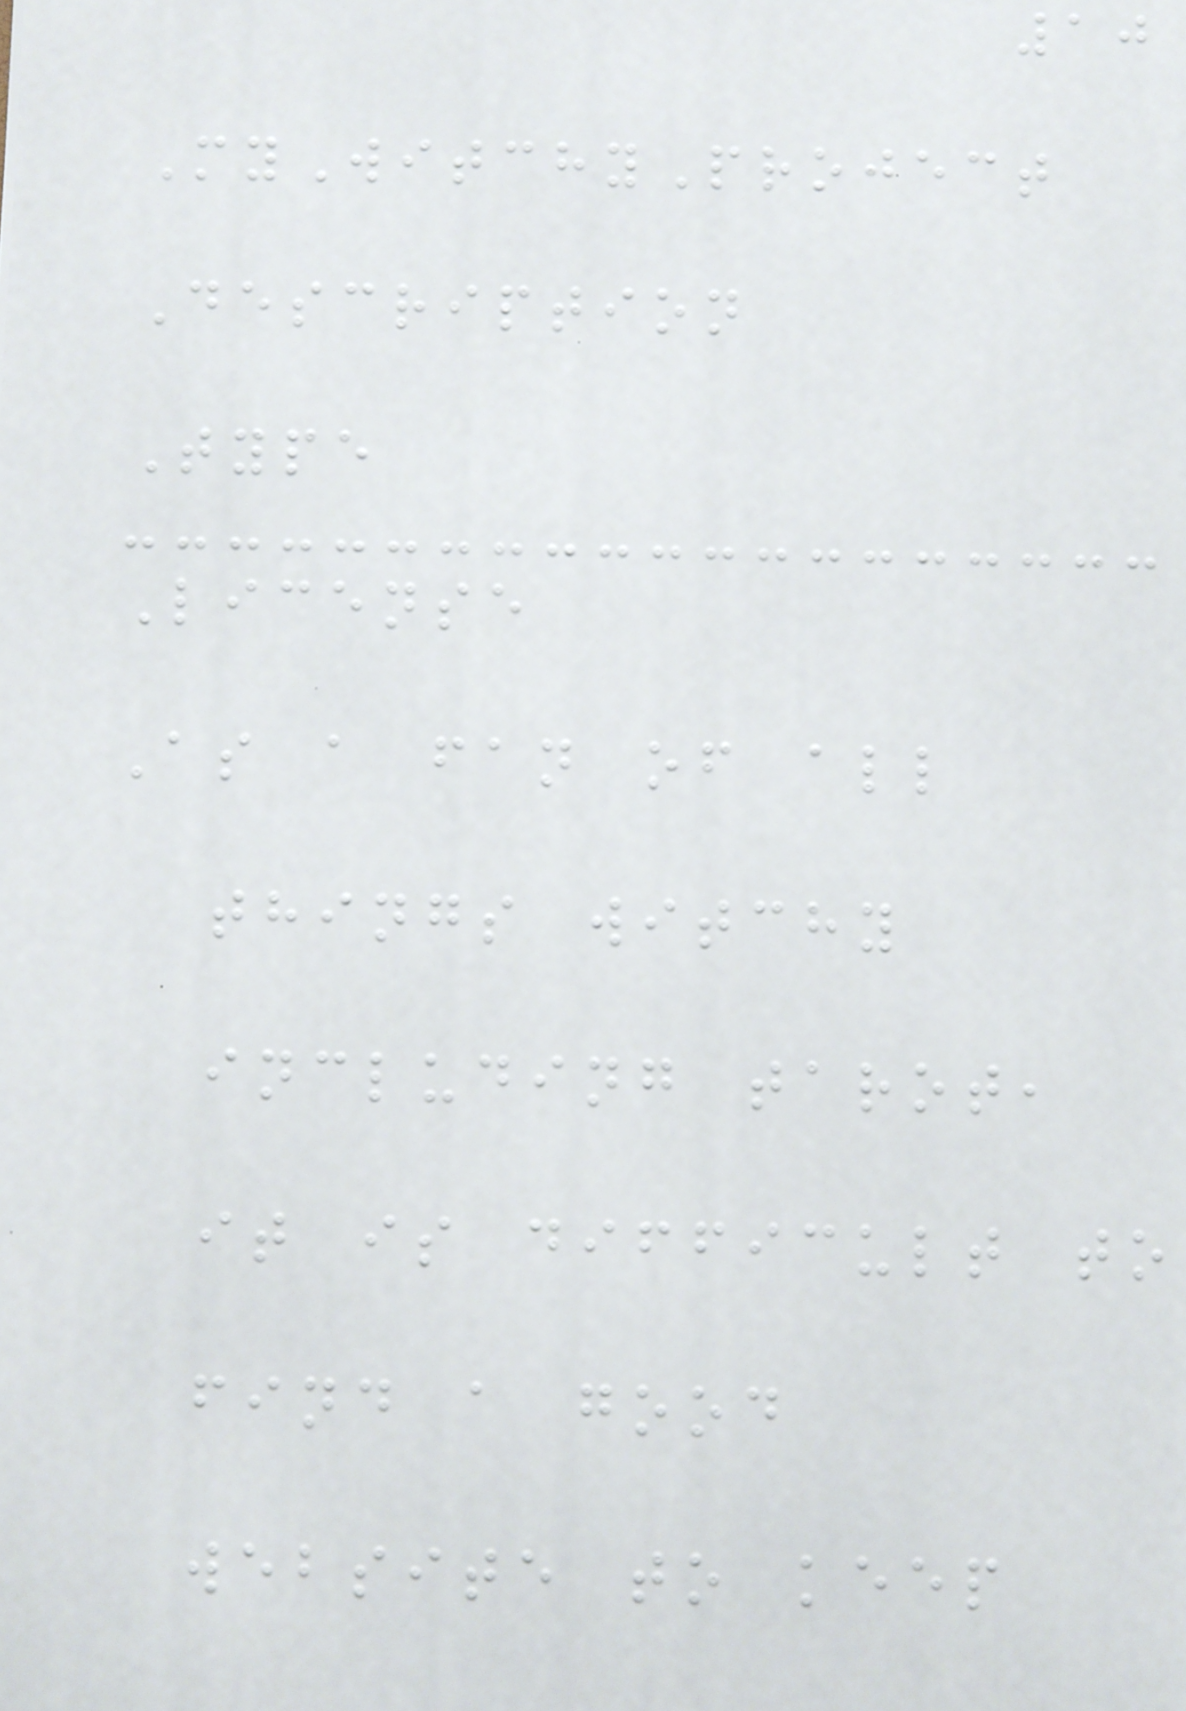10
MyWitchyProject
Description
Type
License
As a fan of all
things witchy
including tarot,
it is difficult to
find a good
website to keep
